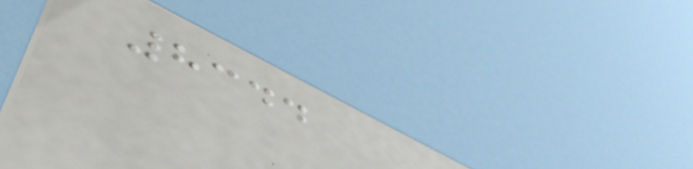8344
